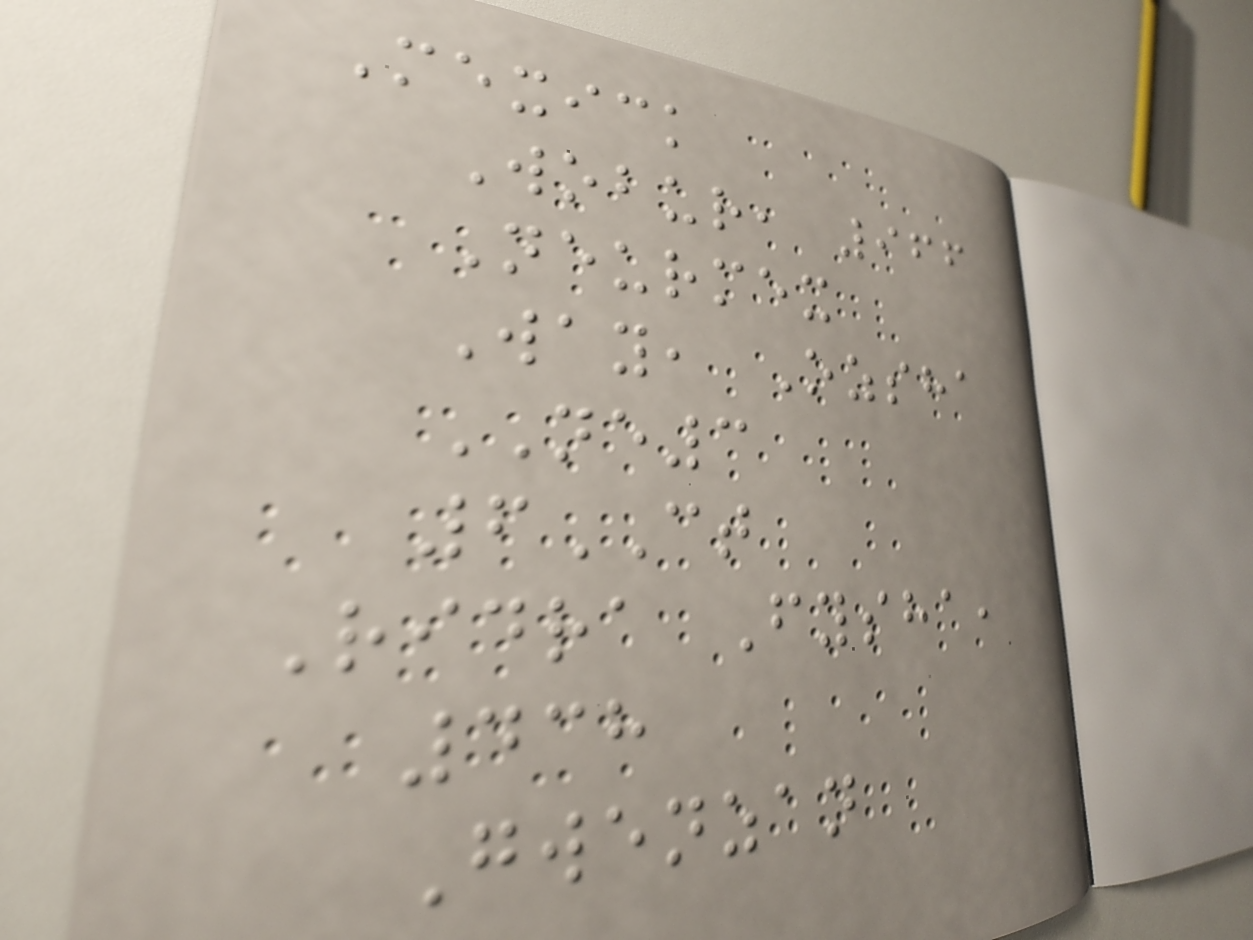Mexick
Wobur, 966
Neurmex
Way, Ozsha
NE3
6CT
Ridra Fysha,
438
Gwenzan
